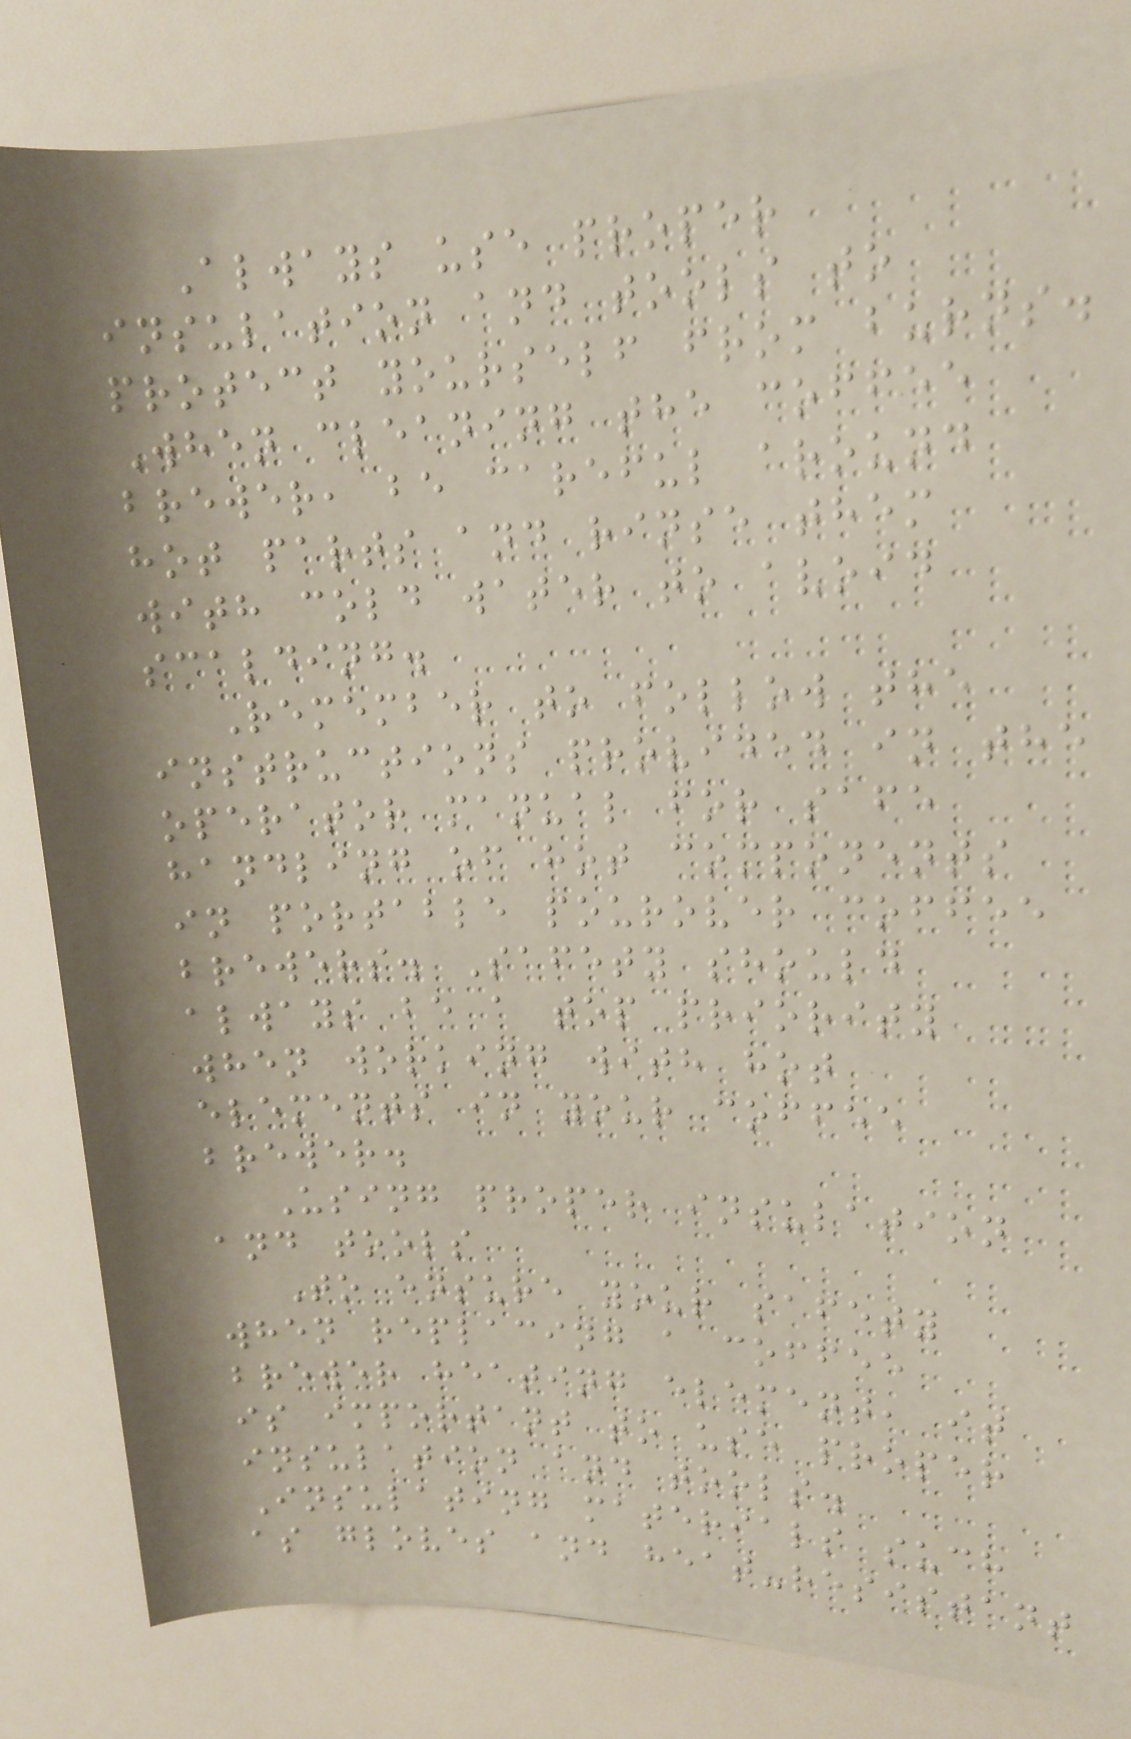Always use proper
insulation and tools to
protect yourself from burns.
When cleaning the coffee
brewer, be careful around
hot parts and rinse them
with cold water to avoid
scalding.
Remember to follow the
instructions provided in the
operator manual for safe
handling of hot components
in portable pourover coffee
brewers. Safety should
always be a top priority
when working with hot
elements in your coffee
brewer.
Using proper insulation
and tools
To ensure your safety
when replacing a coffee
brewer heating element, it
is important to use proper
insulation and tools.
Insulating materials such
as gloves and heat-resistant
